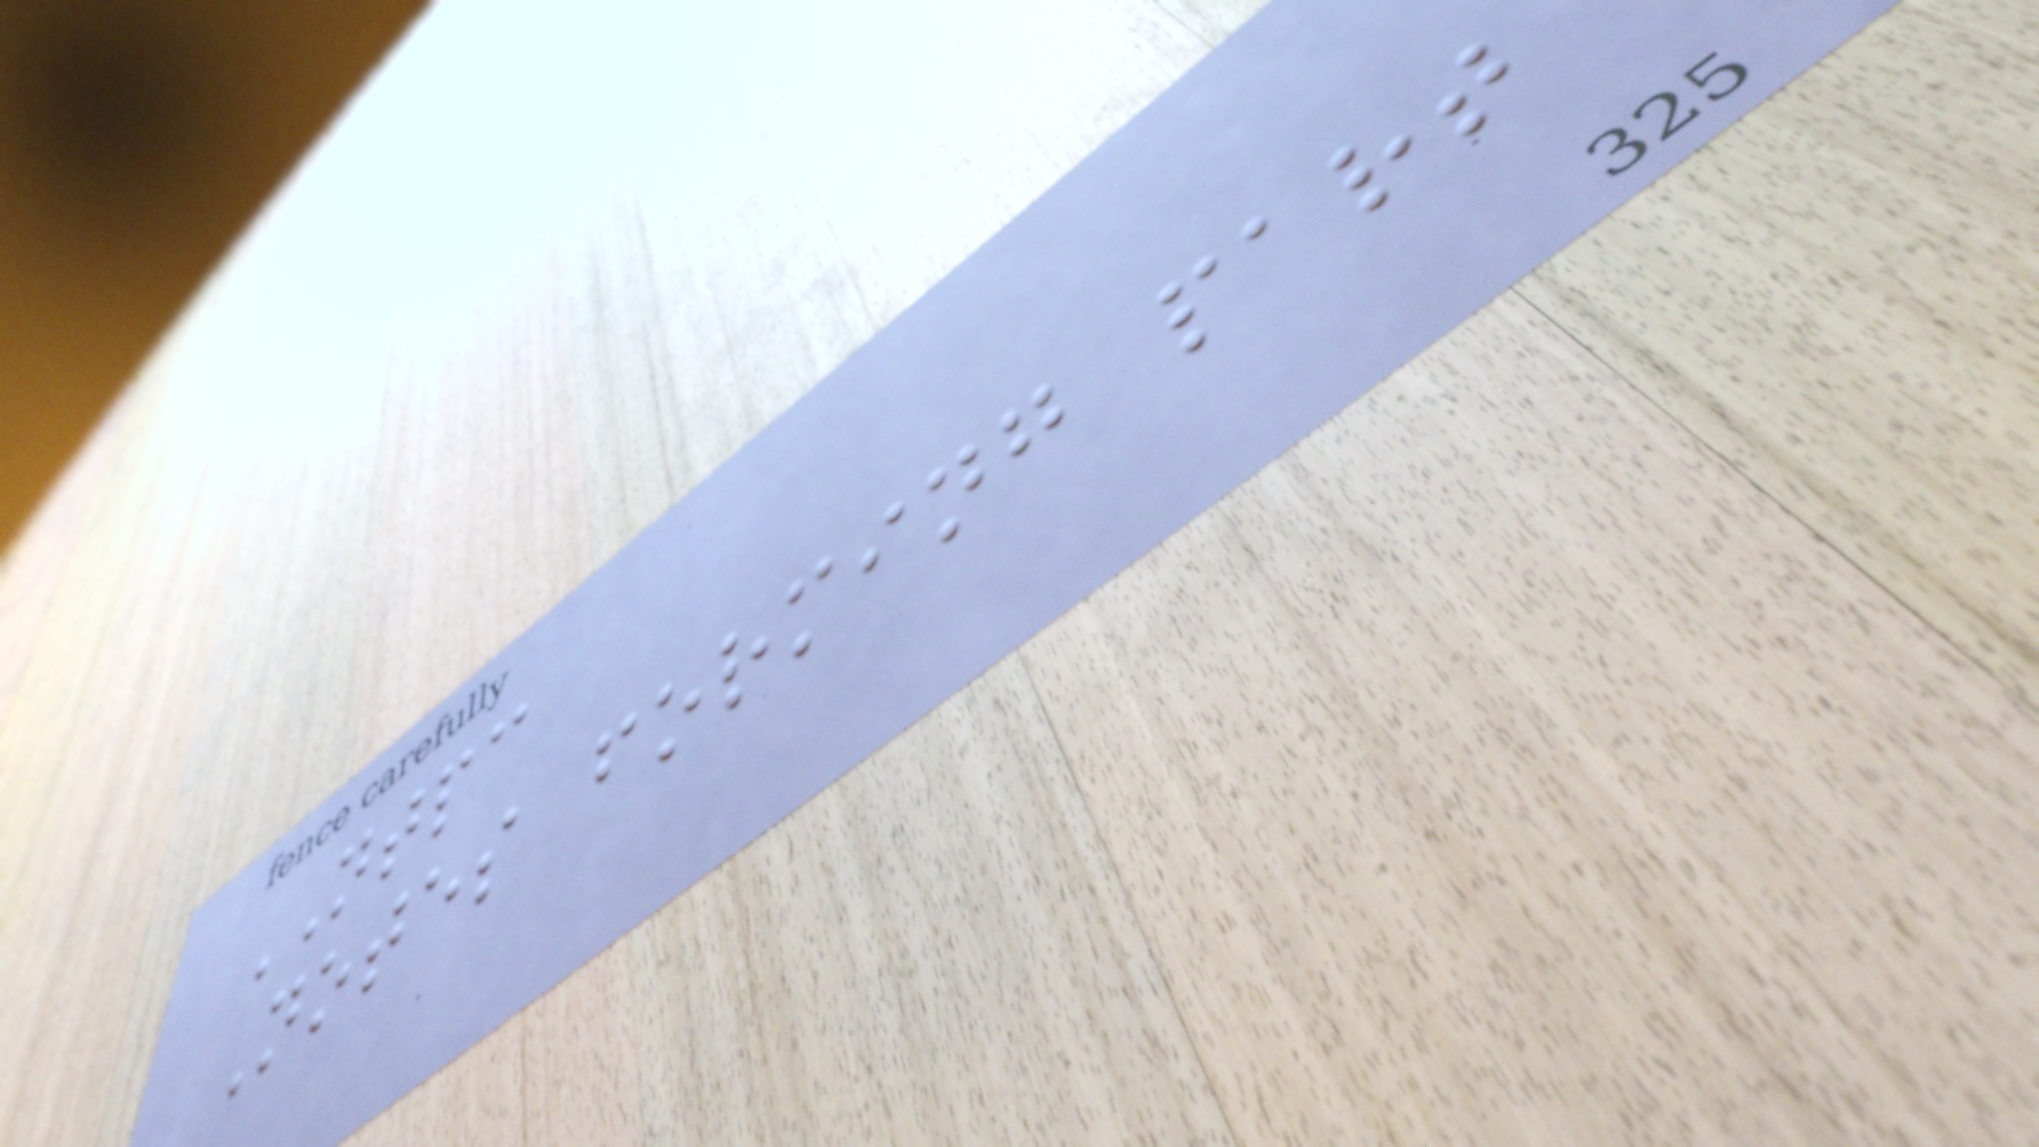NTPC
Notes forming part
